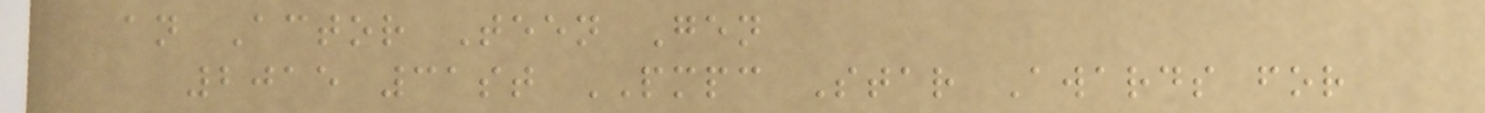an Actor Teen Gen
2015 31st PMPC Star Awards for
